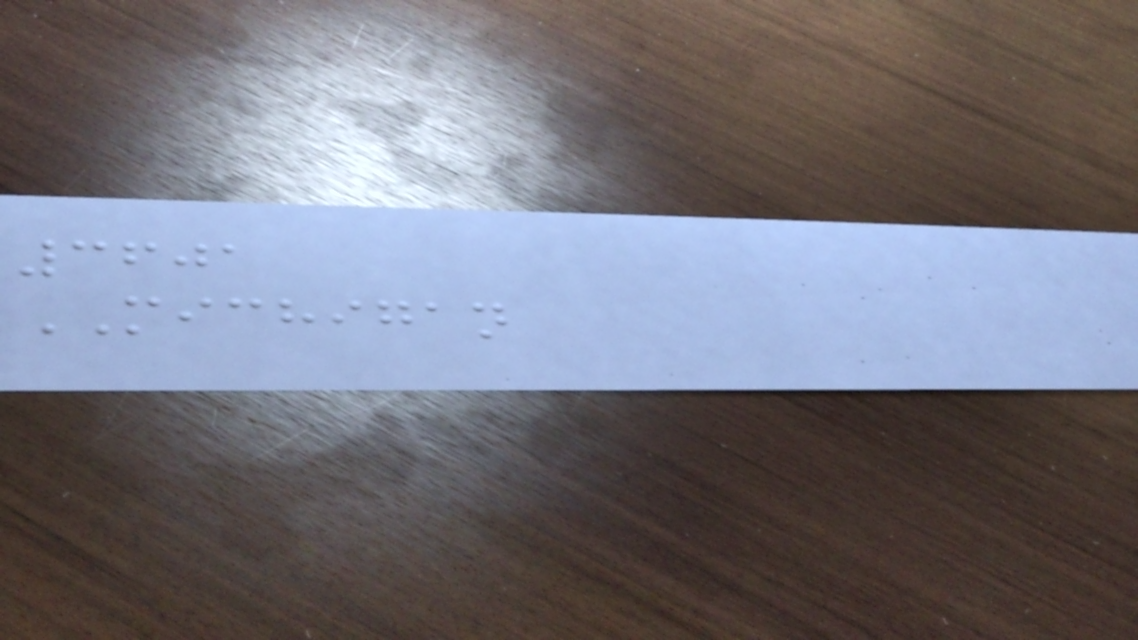3601
MICHIGAN
